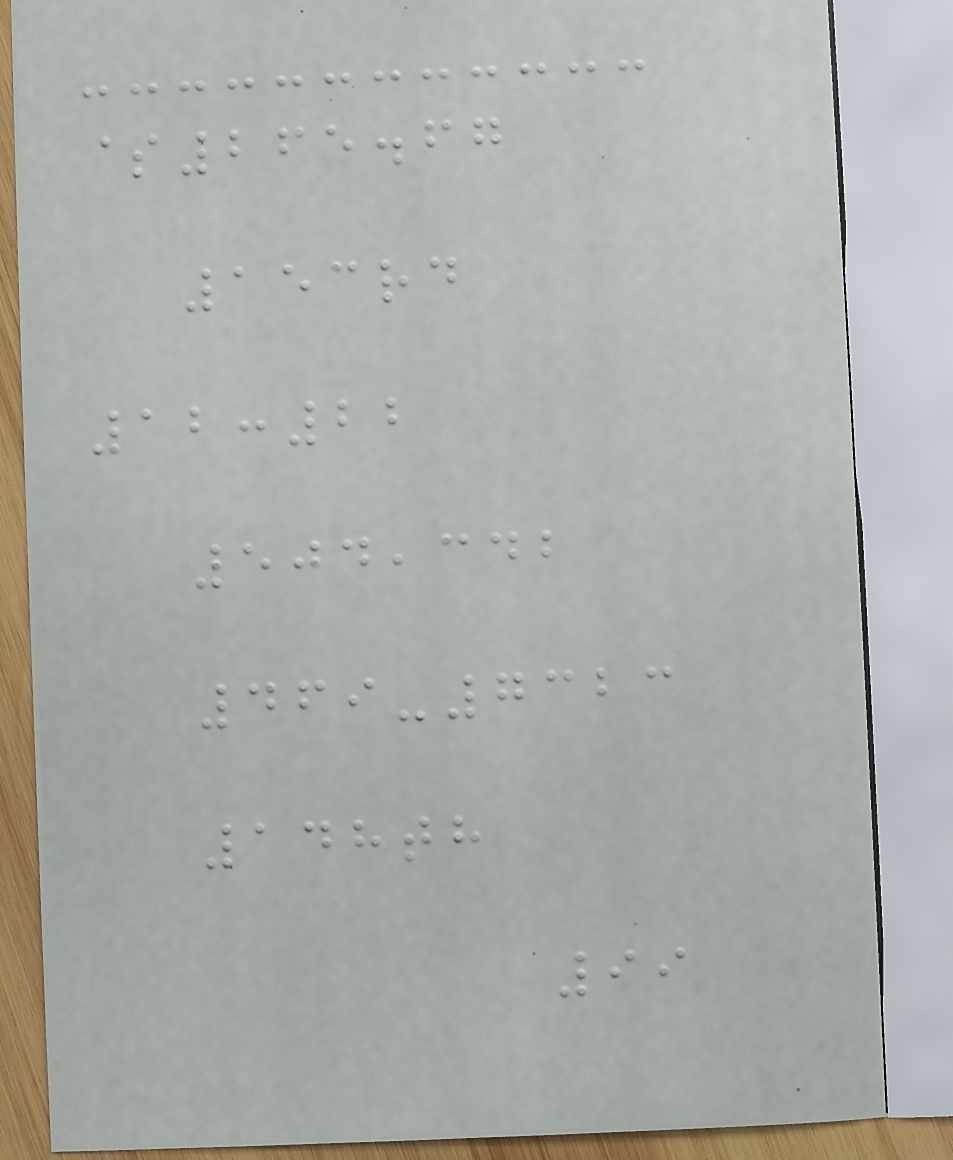$265.67
153rd
12:22
504,342
469-7323
148th
99
